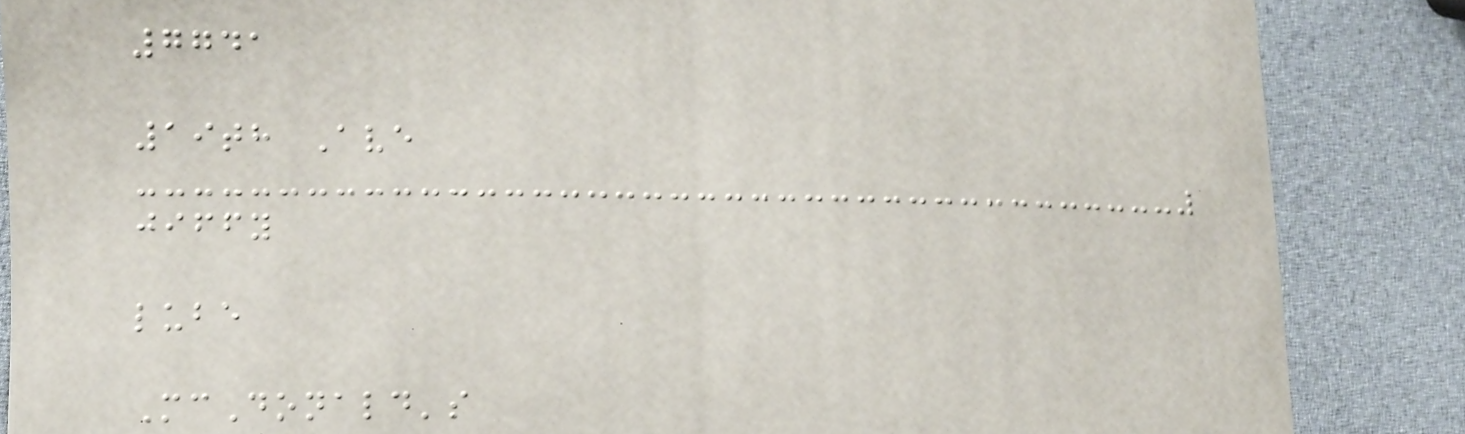7741
19th Ave
jiffy
lube
McDonald's
